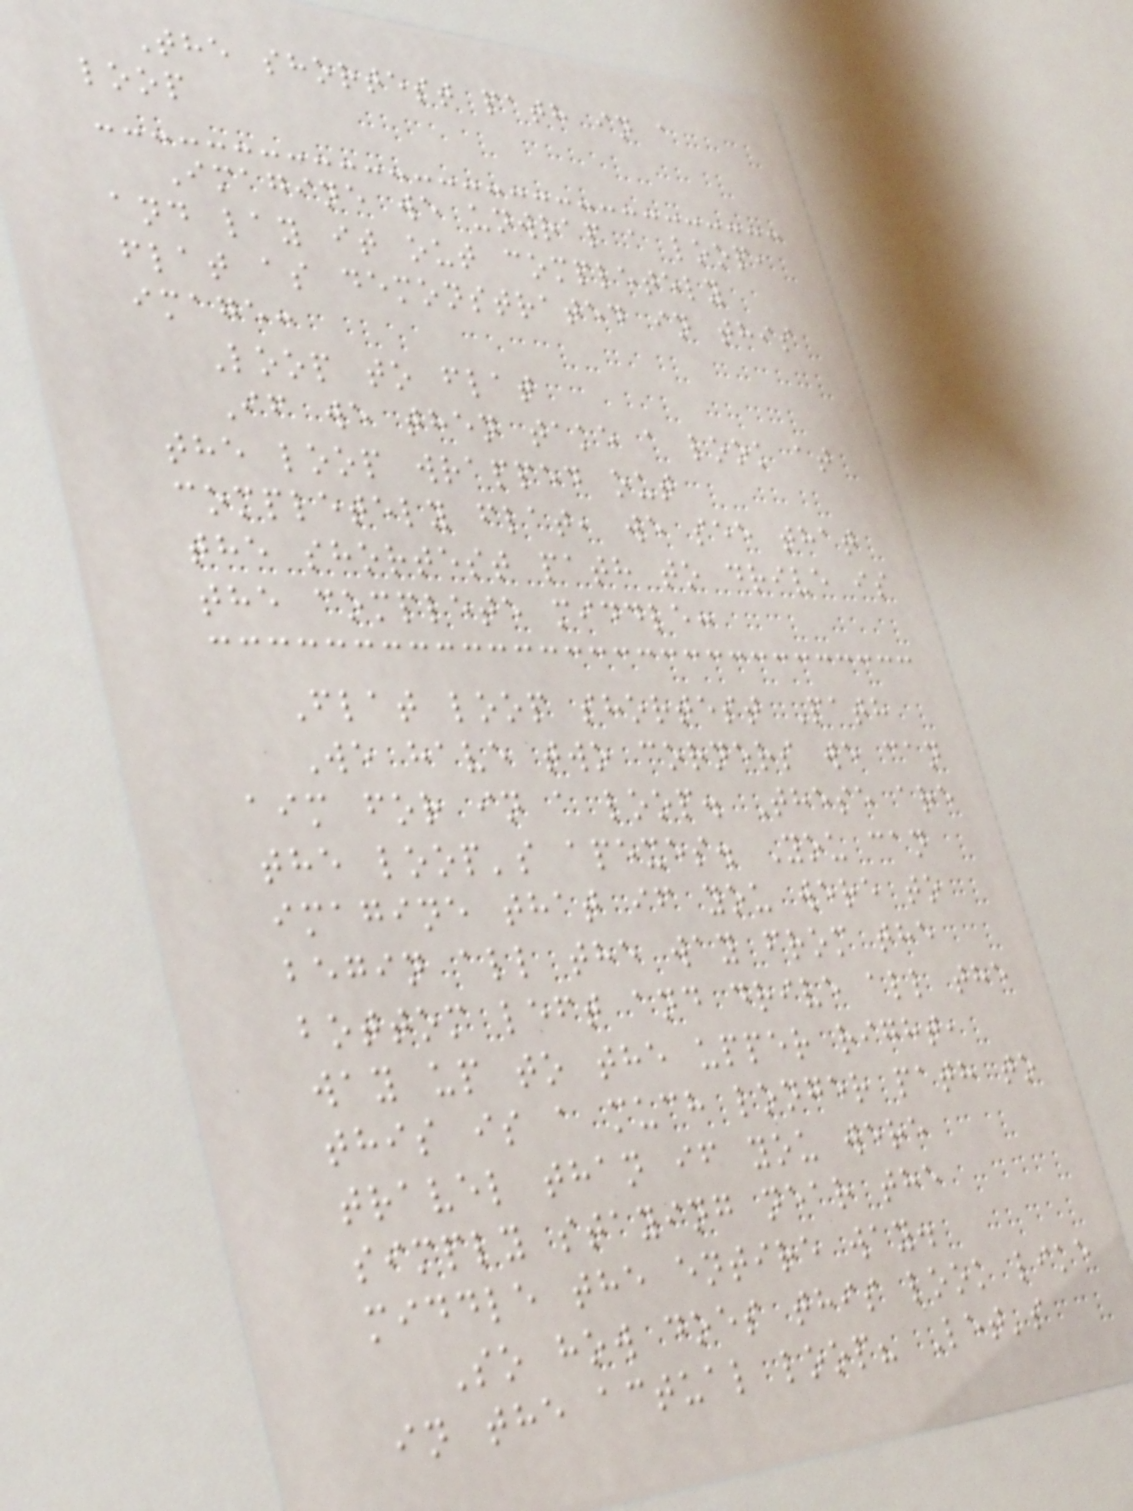The shortest path in a
loop
Imagine we unwrap a loop,
and lay it out completely
flat as demonstrated in this
image:
Loop to flat
If we then take a look at
the loop wrapped out
completely flat, we see that
the shortest path to drive is
the complete middle:
Flat loop shortest Path
We have two corners we can
aim for in a loop. These are
the loop's apexes. You can
imagine that if you were to
begin all the way from the
bottom left and drive all the
way up to the upper right,
this is a much longer path to
travel than if you were
simply staying near the
middle the entire way.
So how does this look like
in the actual loop? Let's
